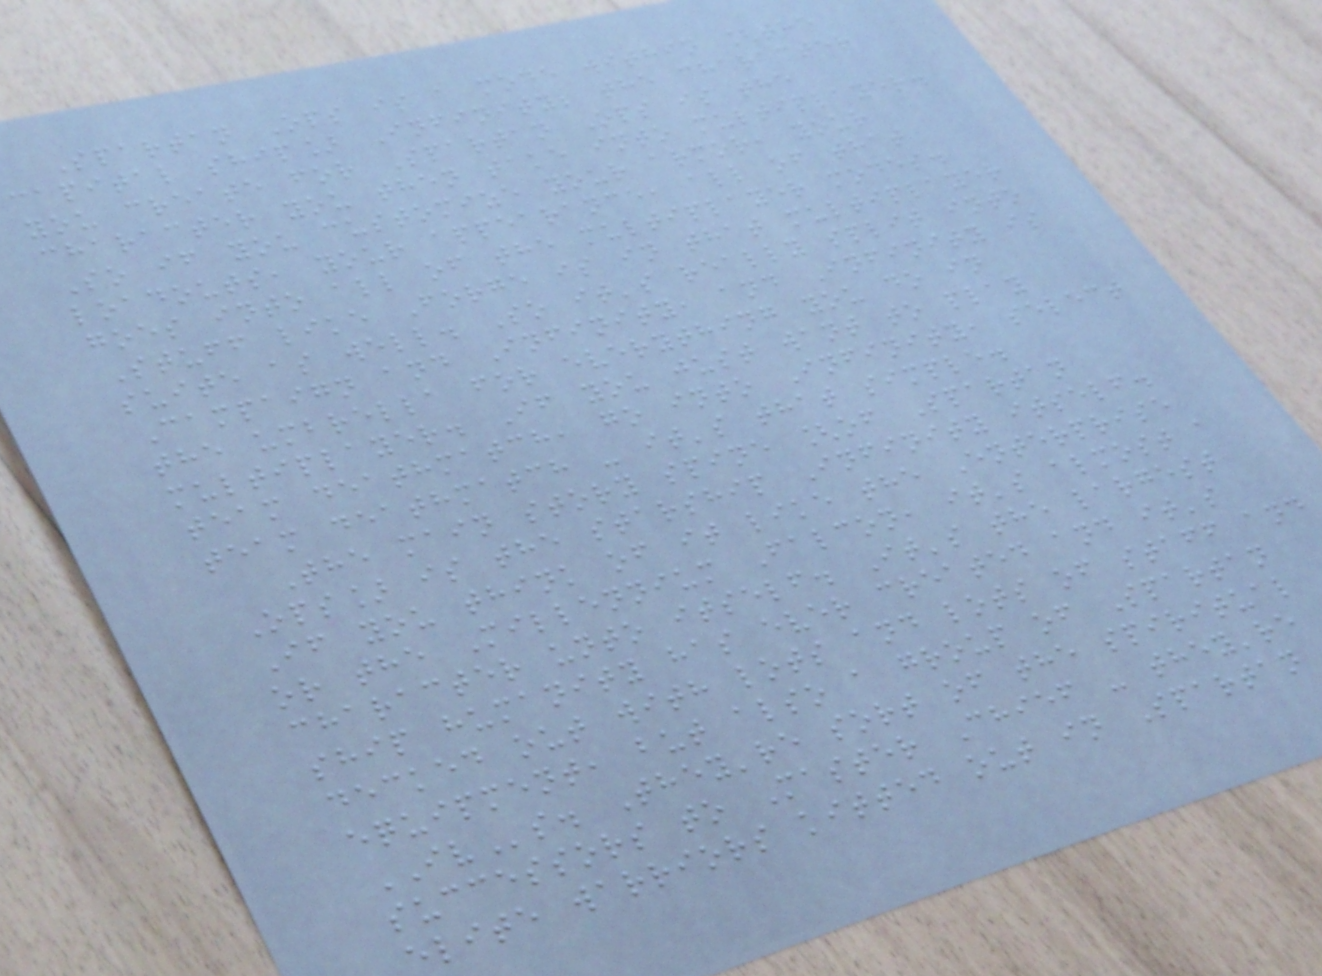Spartan Ops is a mode within [the
capital ship] Infinity; the character
you create for Spartan Ops is the
character you then take into multiplayer.
So if you customize your armor, your
loadouts, your appearance, all of that
goes into all of the multiplayer modes.
Stuff like Forge is in that multiplayer
suite as well. So it's really split into
Campaign and Infinity, and Infinity is
the umbrella for everything you do in
multiplayer. If you just want to play
team deathmatch, go into Infinity, select
team deathmatch - it's that simple.
The main story spine [of Spartan
Ops] is the starship Infinity itself.
If you think of it like the Enterprise
or the Millennium Falcon, it's almost a
character unto itself. It's the largest
ship humanity has ever created and it's
decked out with lots and lots of staff and
equipment, but also a group of Spartan
IVs. They're sort of the spiritual
successors to Master Chief - they're
elite warriors kitted out in Spartan
